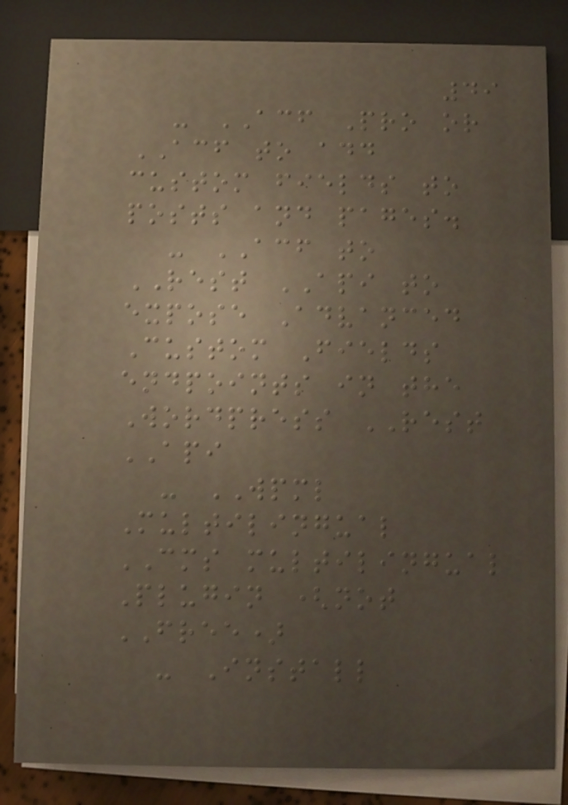49
- ACF Pro or
ACF to add
custom fields to
posts and pages.
- ACF to
REST API to
expose Advanced
Custom Fields
endpoints in the
Wordpress REST
API
- WPML
Multilingual
CMS multilingual
Plugin (not
FREE)
- Install
